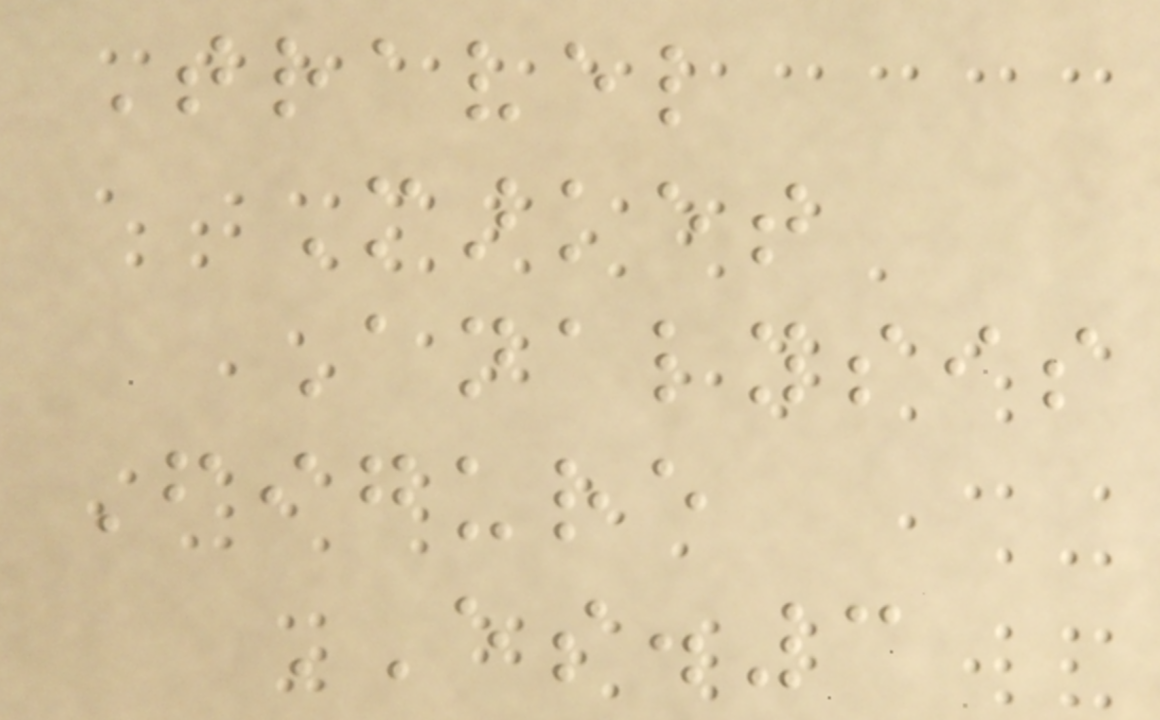Travel
Market
Analysis
Figure
ES.3
